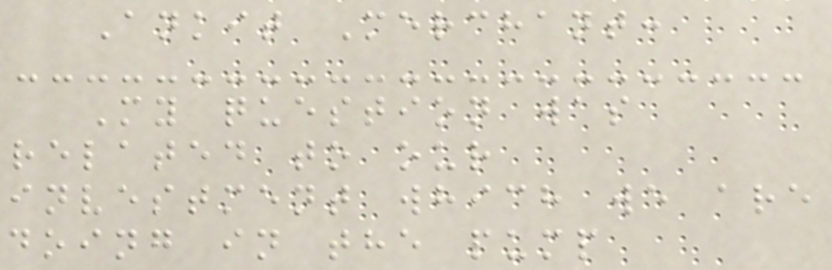Ankit Merchant:
My question was
related to our
investment which we are
doing in the pump
